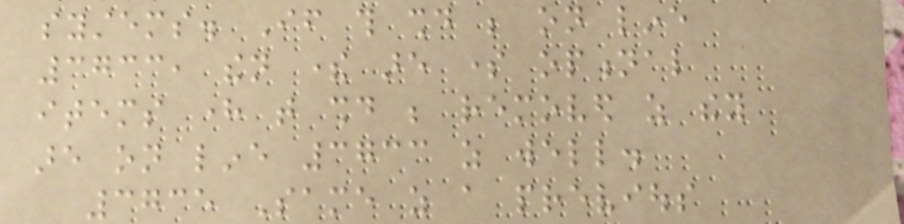systems. If this should be on line
3733, then there are some optional
items here that should be removed as they
are on line 3733 as well.
3735 Same as a previous
